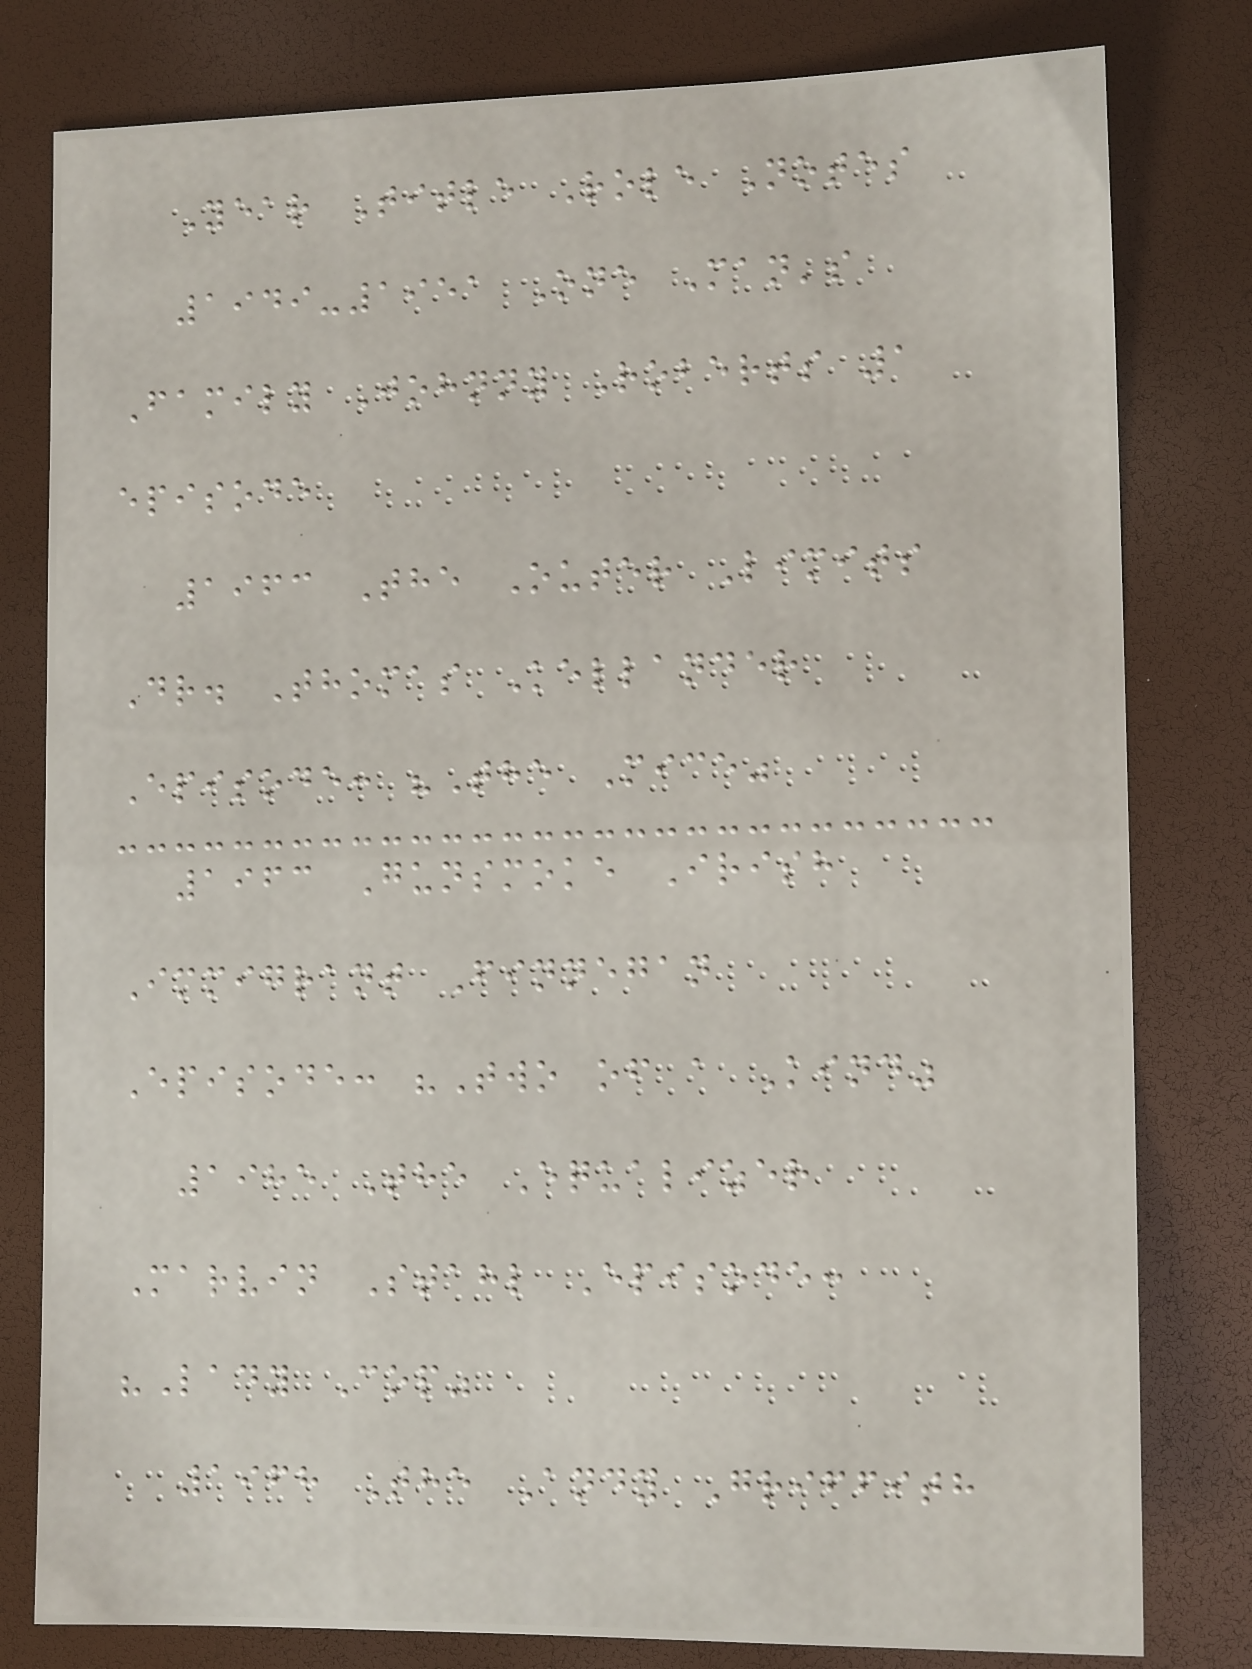Year Title Role Notes
1949-1951 One Man's
Family Johnny Roberts 1
episode
1963 The Outer Limits
Dr. Thomas Kellander
Episode: "The Mice"
1963 Gunsmoke Irish
Immigrant Finnegan
Episode: "Two of a Kind"
1985 The Equalizer
Marvin Stahl Episode:
"Lady Cop"
1968 The Andy Griffith
